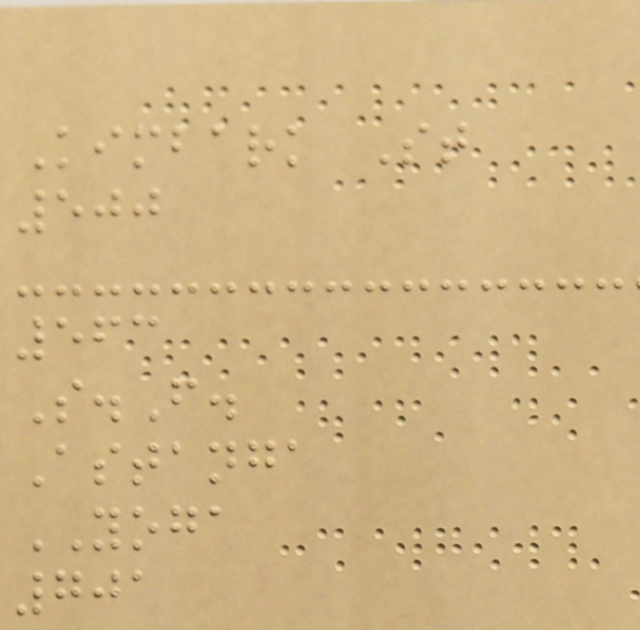Kimbark St
500
563
S.F.
Astanga
YOGA
701
